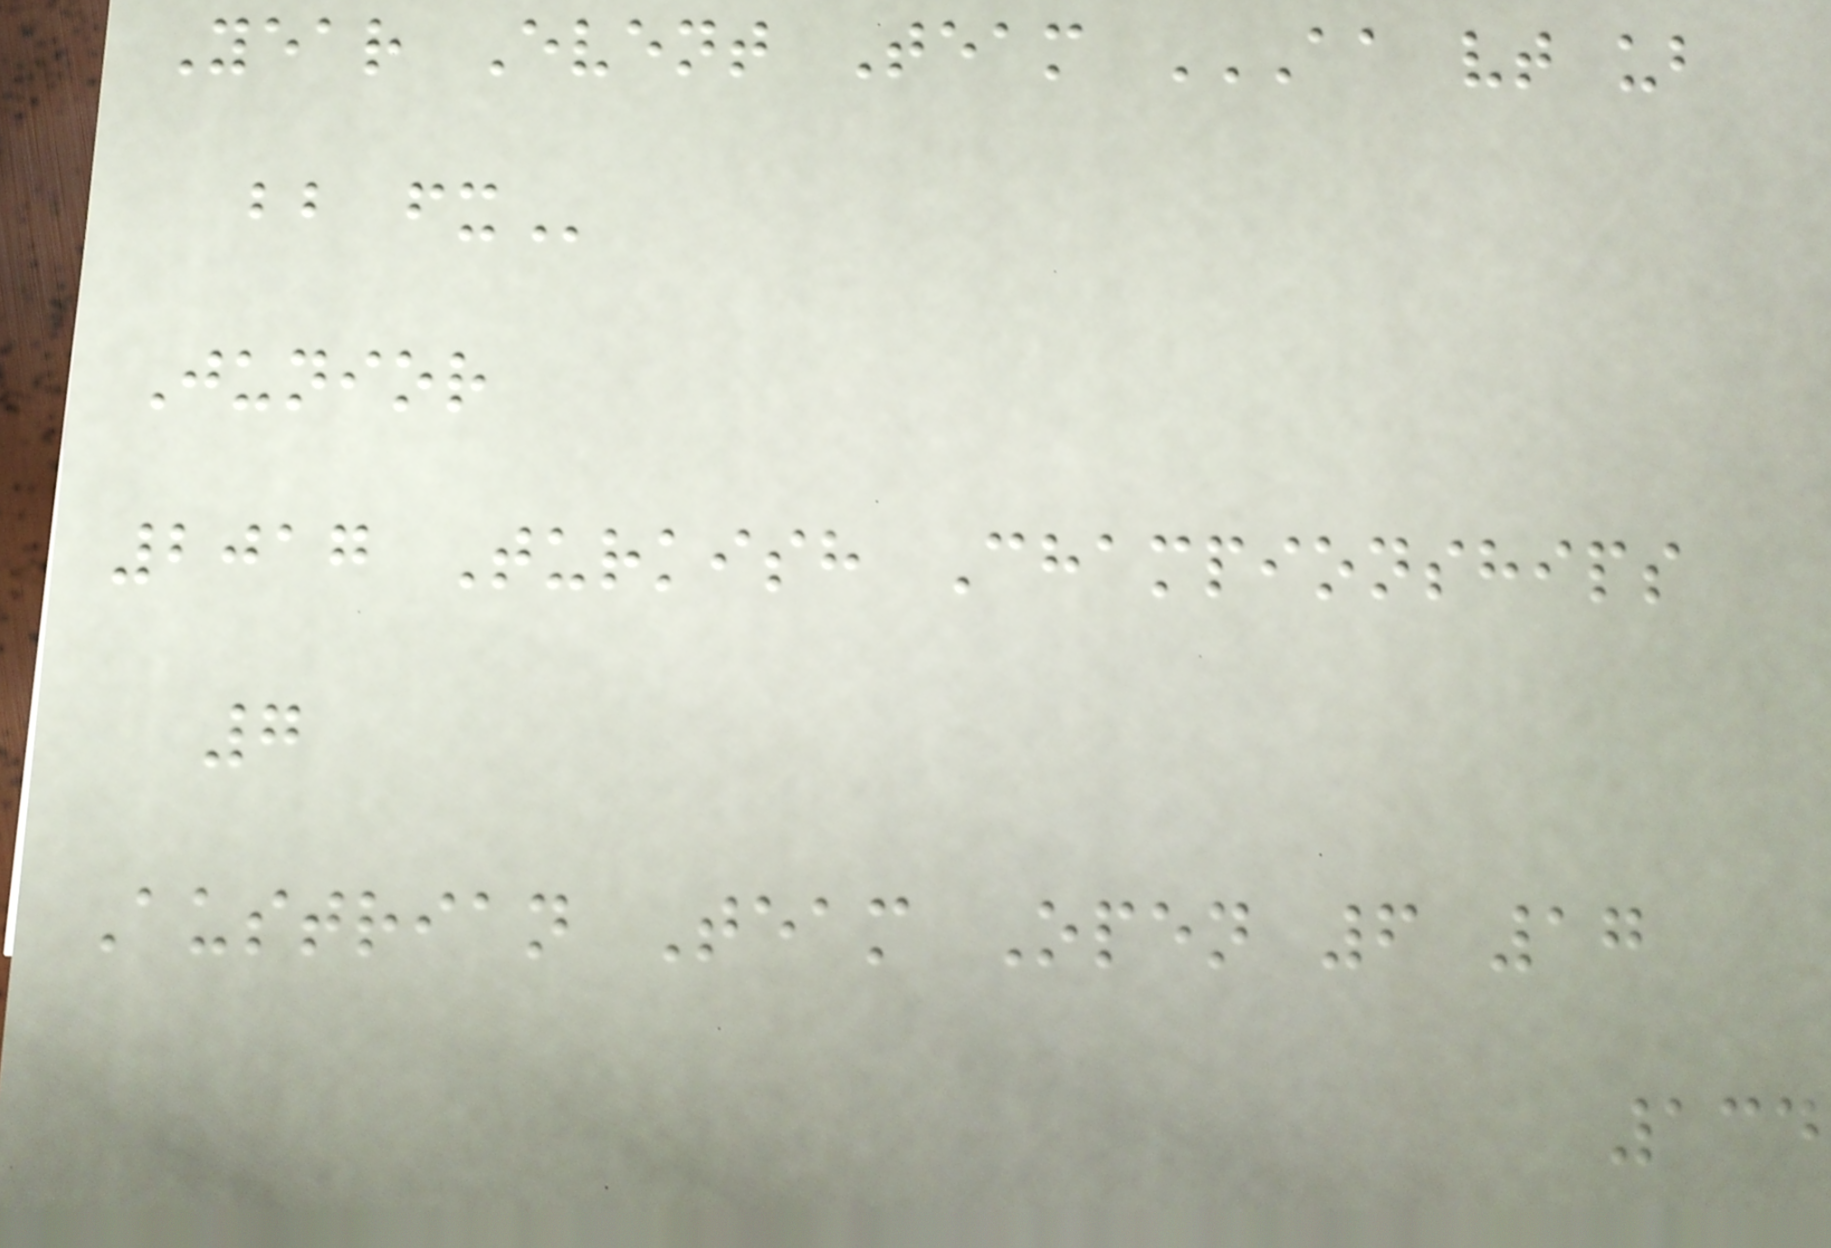Year Event Team AA VT UB
BB FX
Junior
2017 Turkish Championships
7
Austrian Team Open 6 17
134
